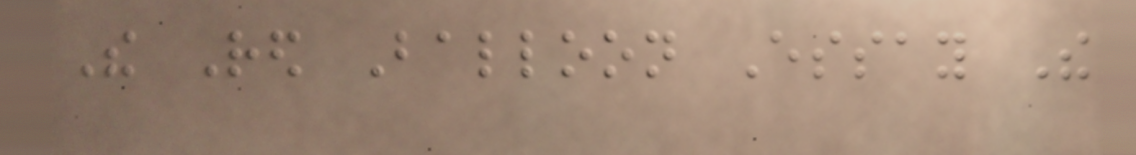The Red Balloon Essay The
